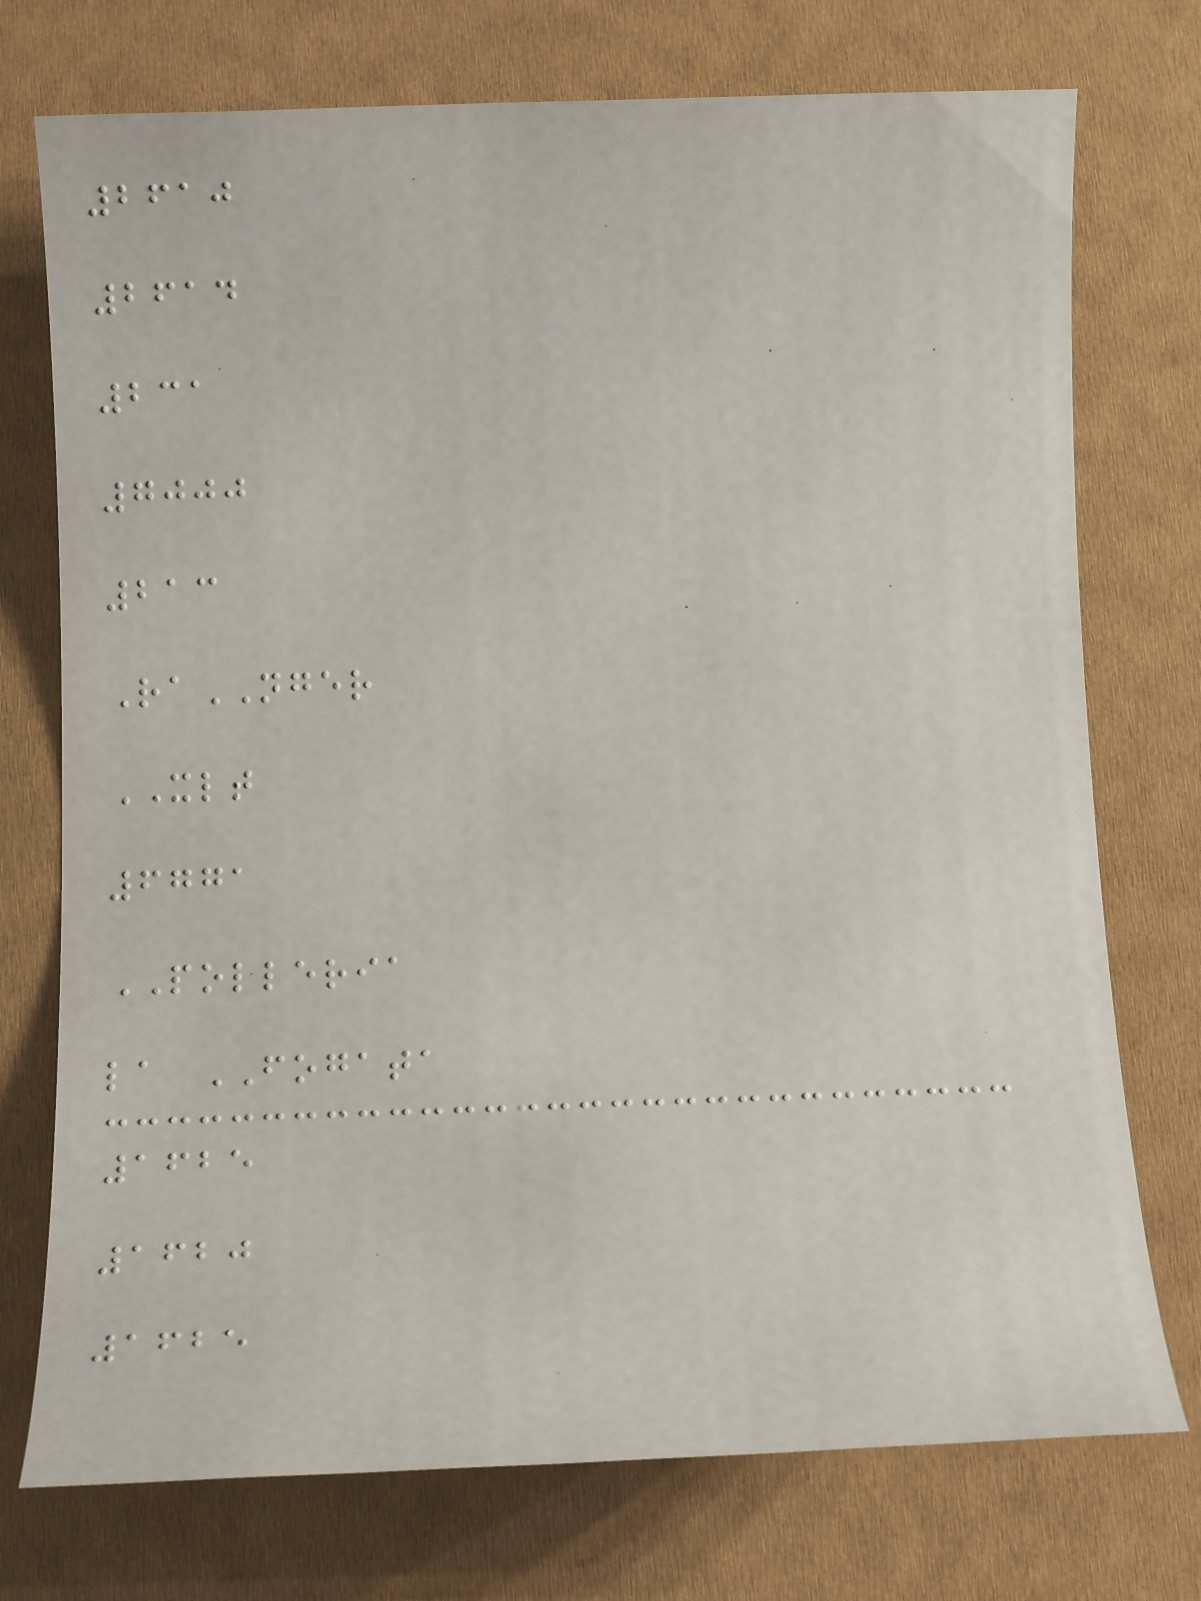2610
2614
231
7000
213
RaNGER
XLT
6771
POLLERIA
la FOGATA
1625
1620
1625
